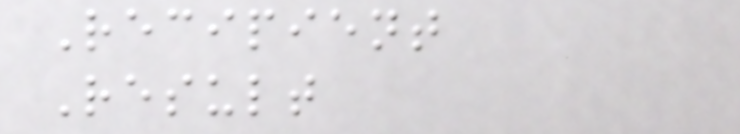Recipient
Result
